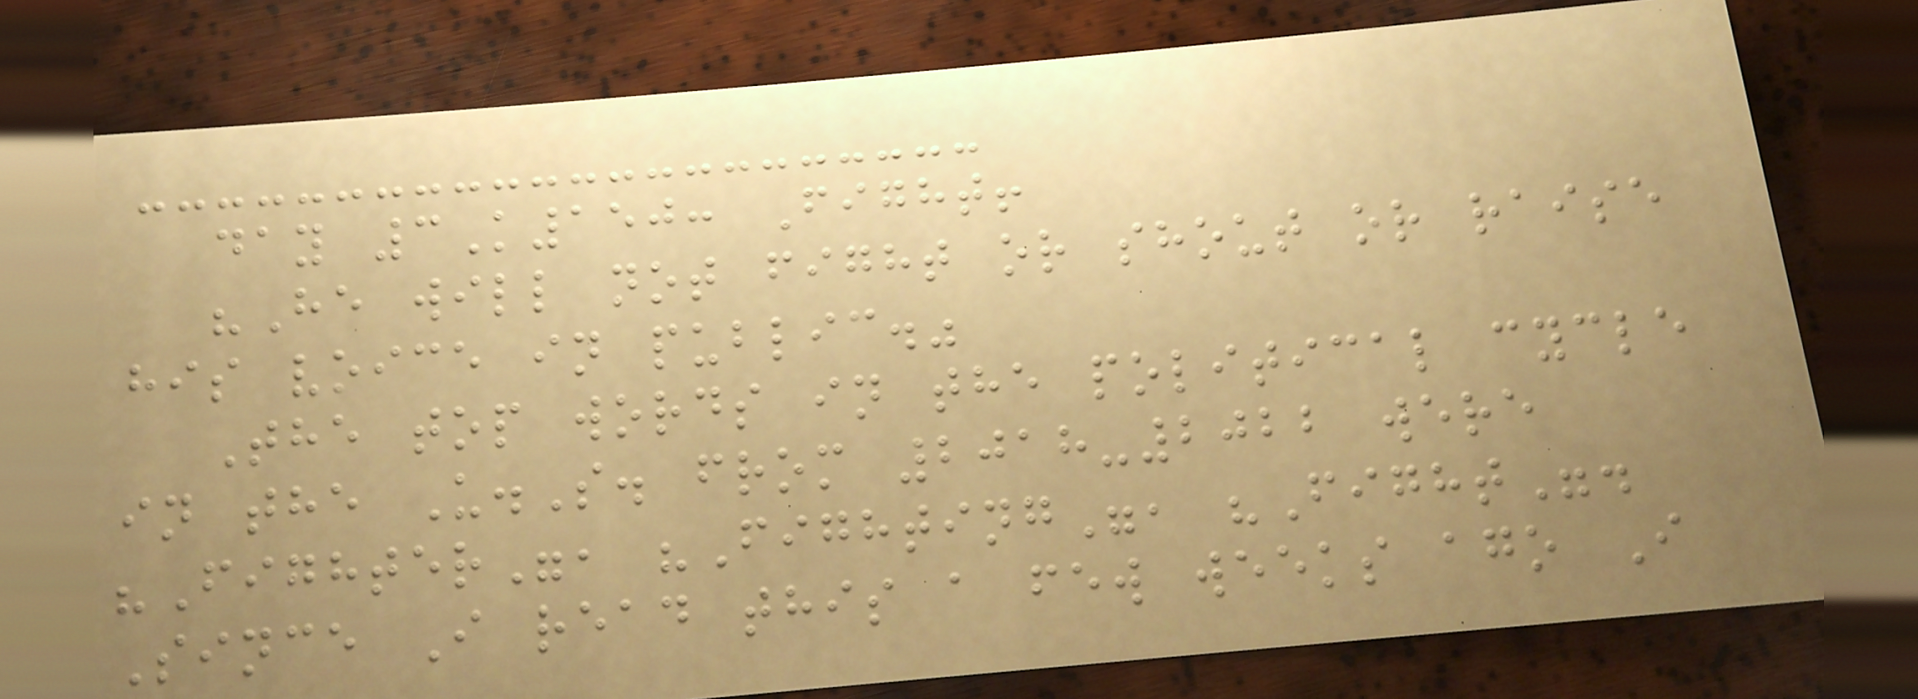day 3K150: Fight!
"He will not fight or shout or raise
his voice in public."
The top words in the political cycle
in the U.S. from 2018-2022 were
"Fighter", "Fighting", "Fight".
Since I read this a few weeks ago I
